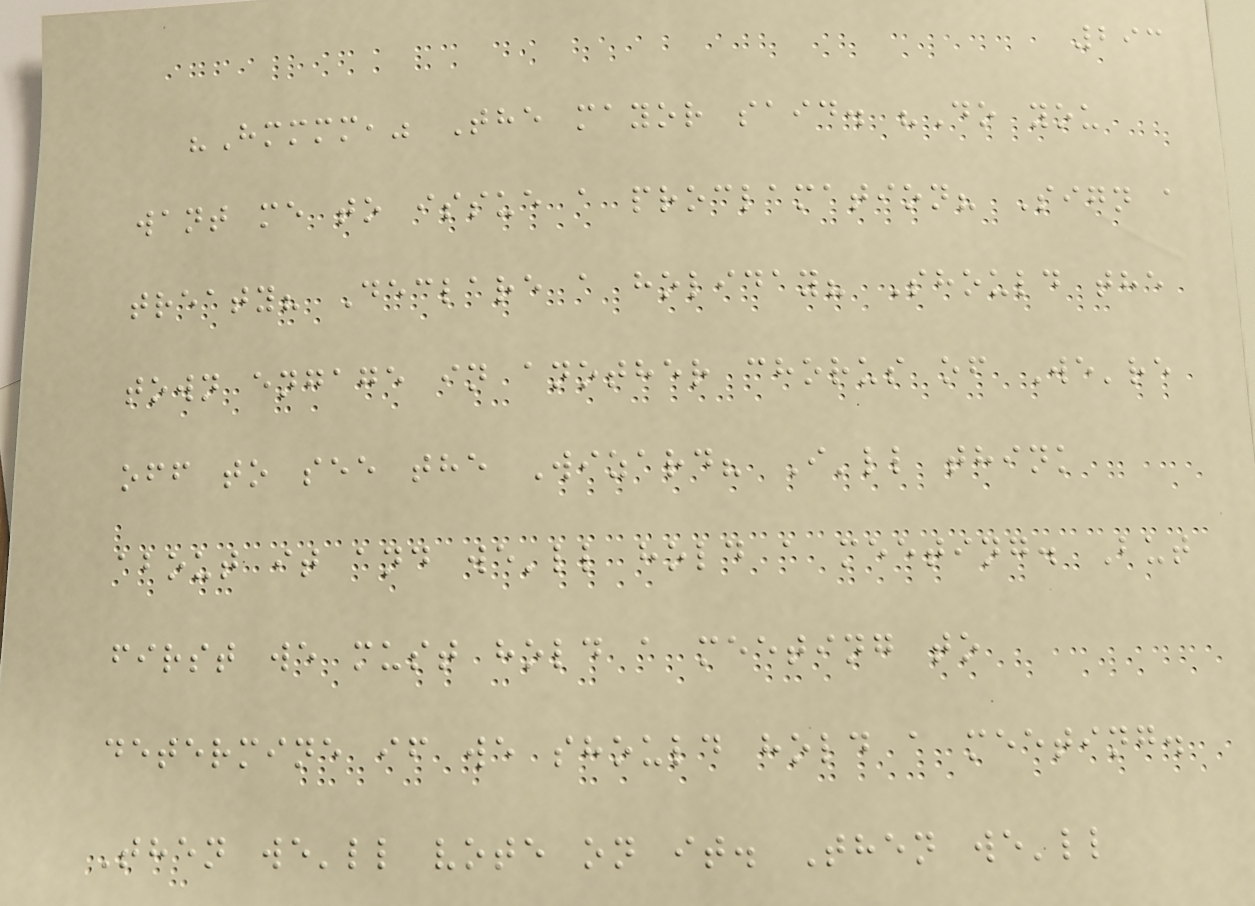293
"Hmmmm," The mayor said. "Do you
want me to issue a proclamation? Sign a
treaty? Declare a holiday? Should the
town engage in another chorus of We're
off to see the Wizard? I'll think
about it and we'll hold a meeting. But
first we must hold a meeting to
determine if we should hold a meeting.
Then we'll vote on it. Then we'll
